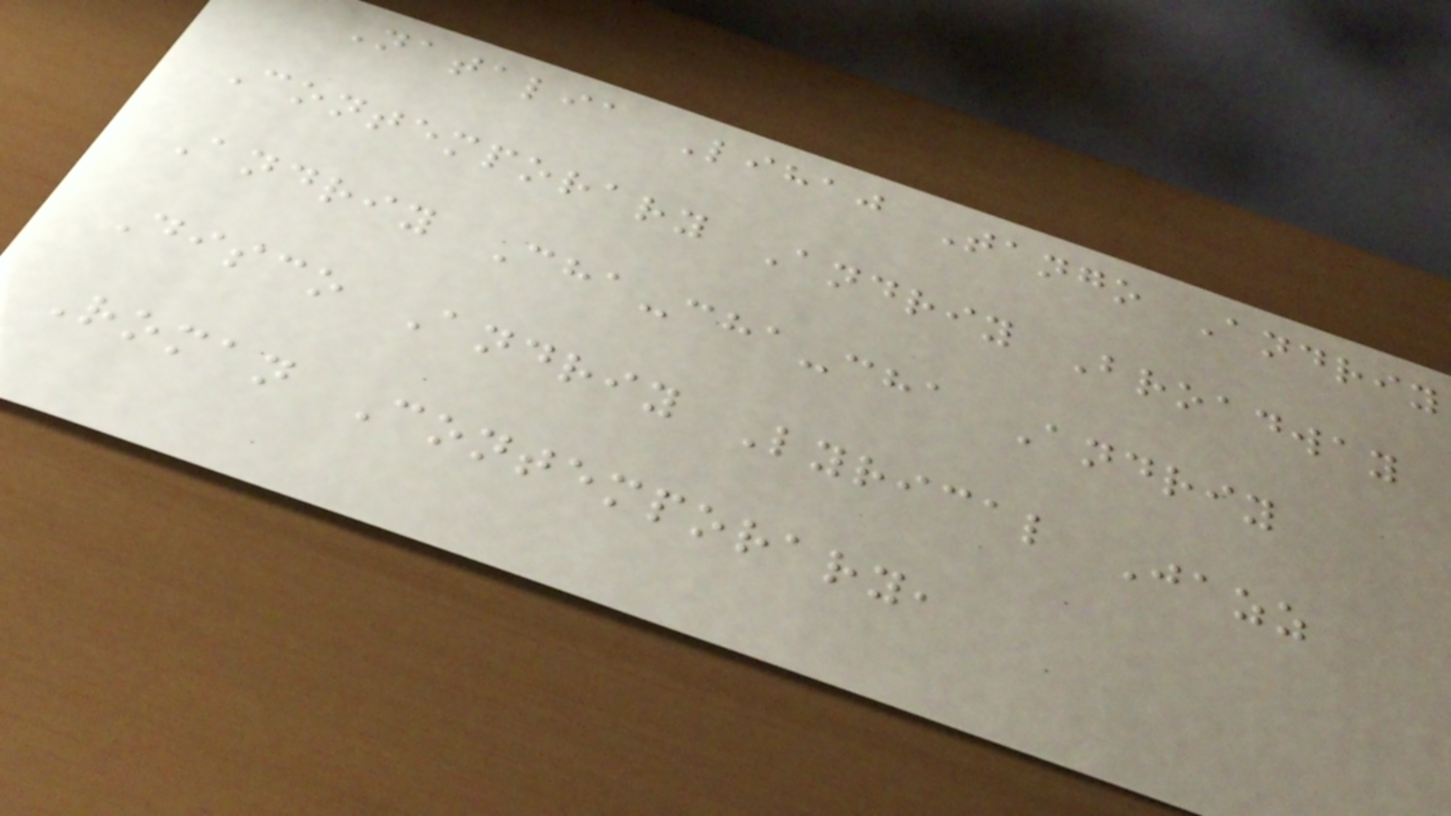Natalia Lihaj Tango Andriy
Contemporary Andriy Broadway
Andriy Cha-cha-cha Andriy
Disco Andriy Lyrical Jazz
Roman Contemporary,
